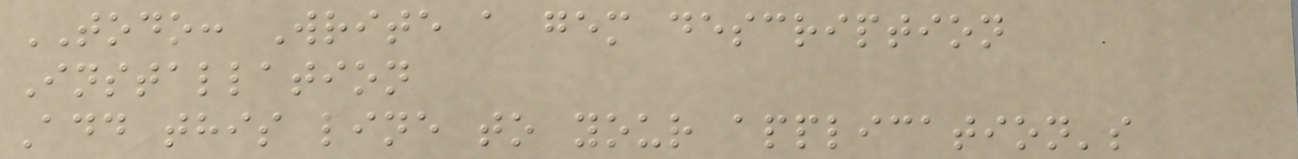TODO: Write a gem description
Installation
Add this line to your application's
